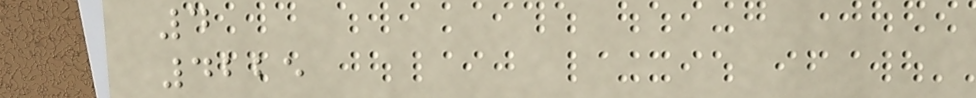4
4225
